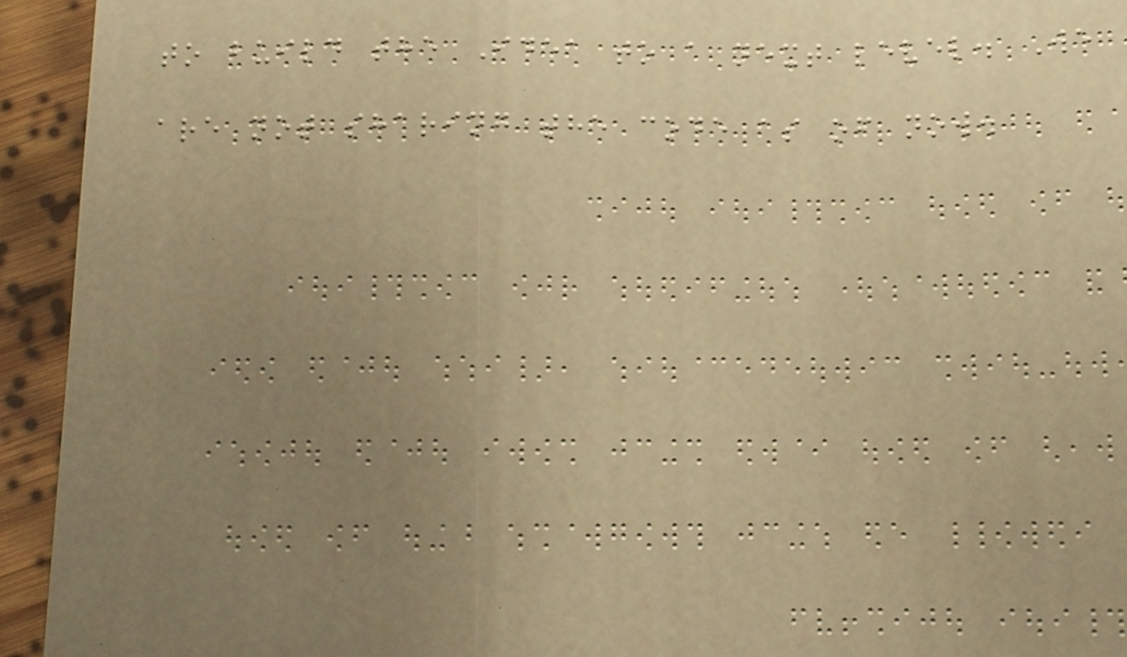to build the Idea to a next level. We
are not sharing the code as of now.
